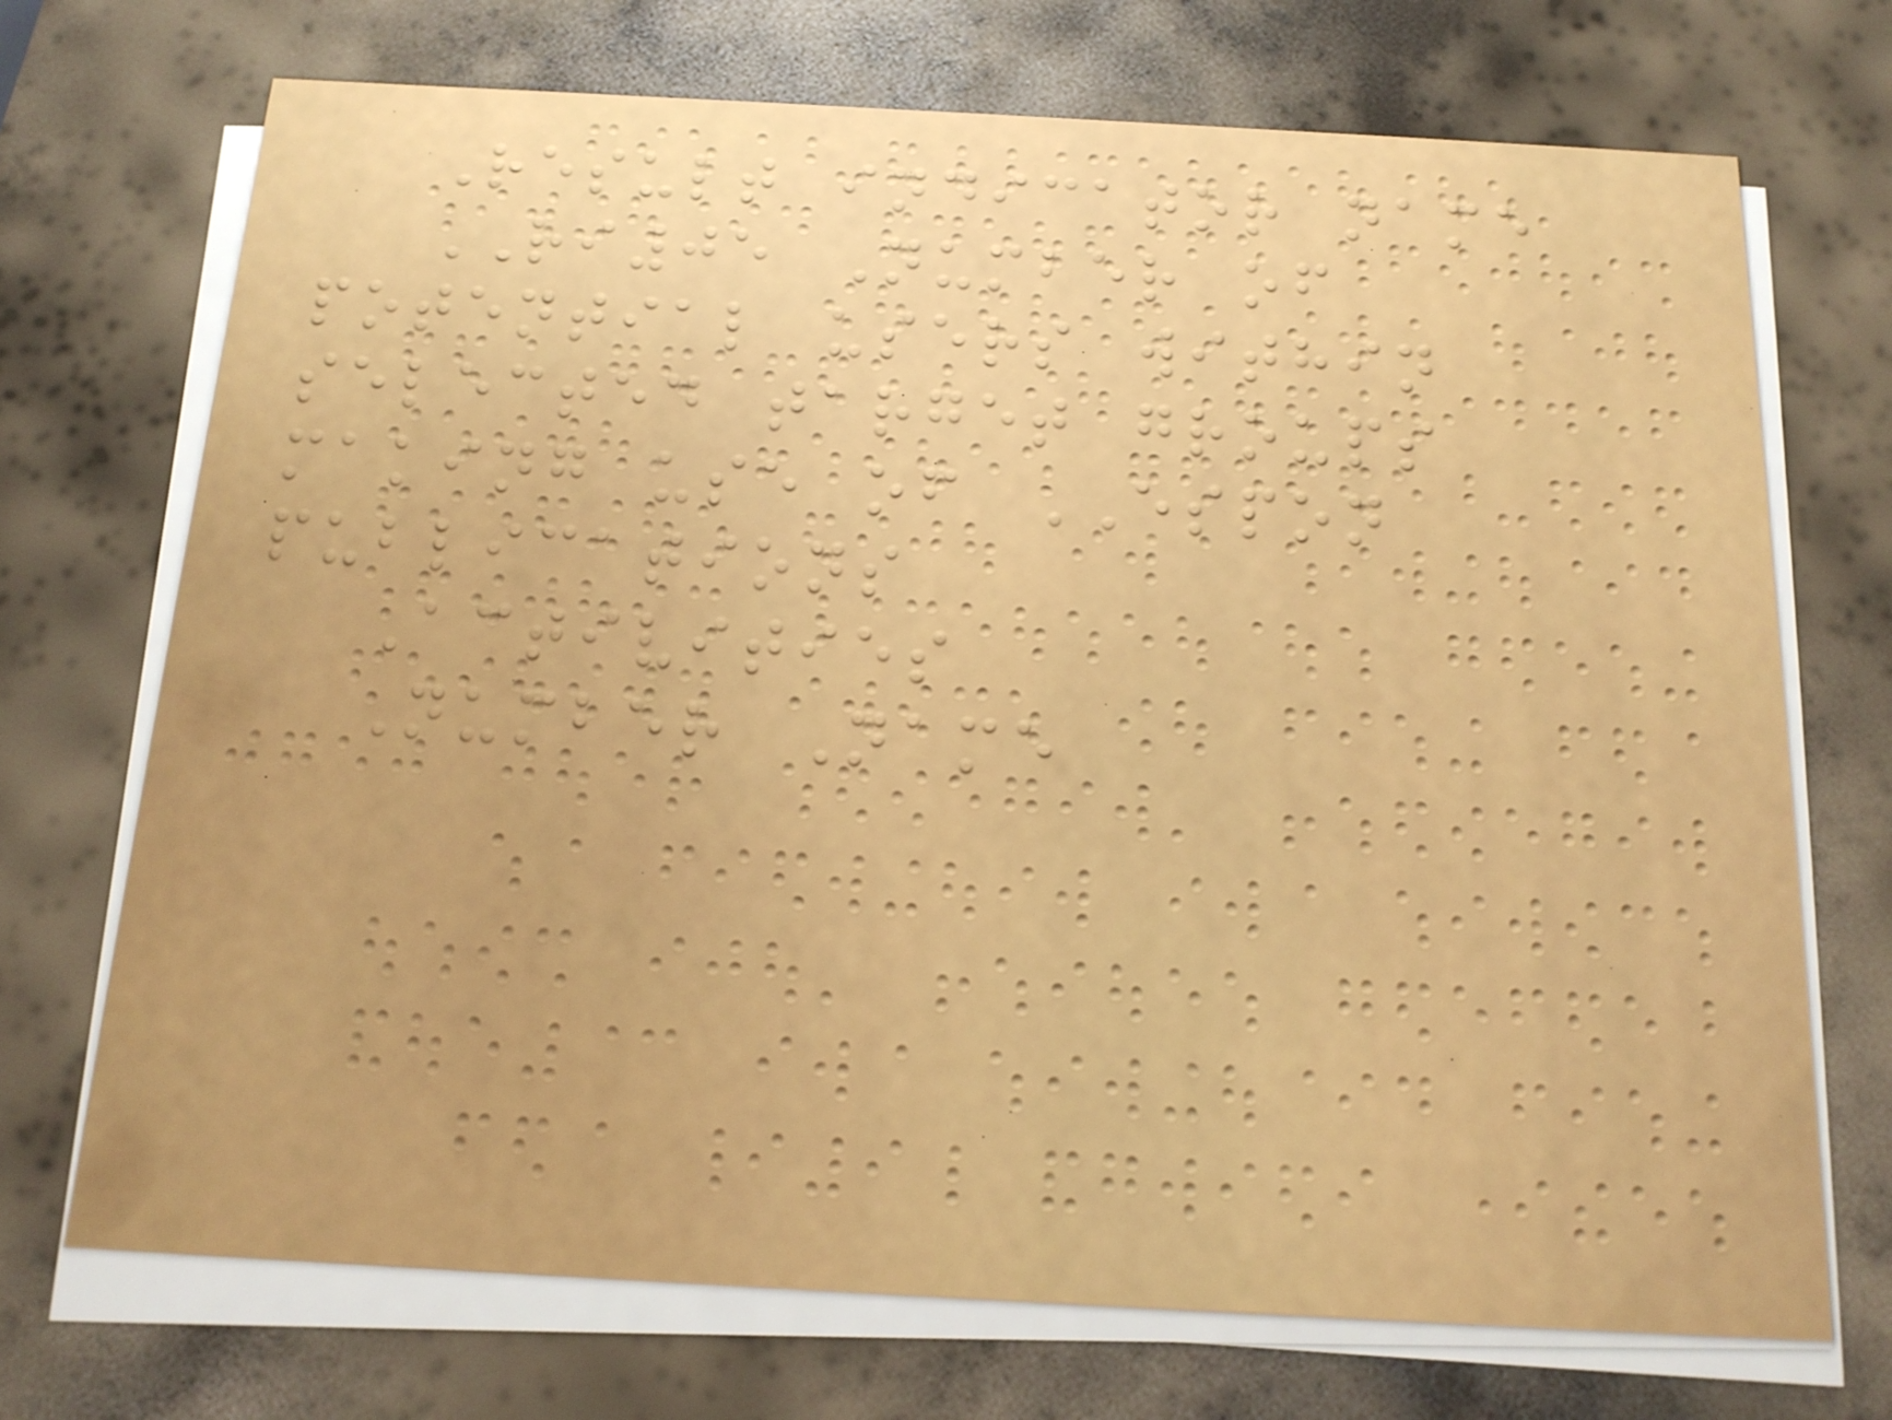Result indicator name
RI05 Number of
potential users within
selected target groups
making use of ESPON
publications
Activities
Number Name
